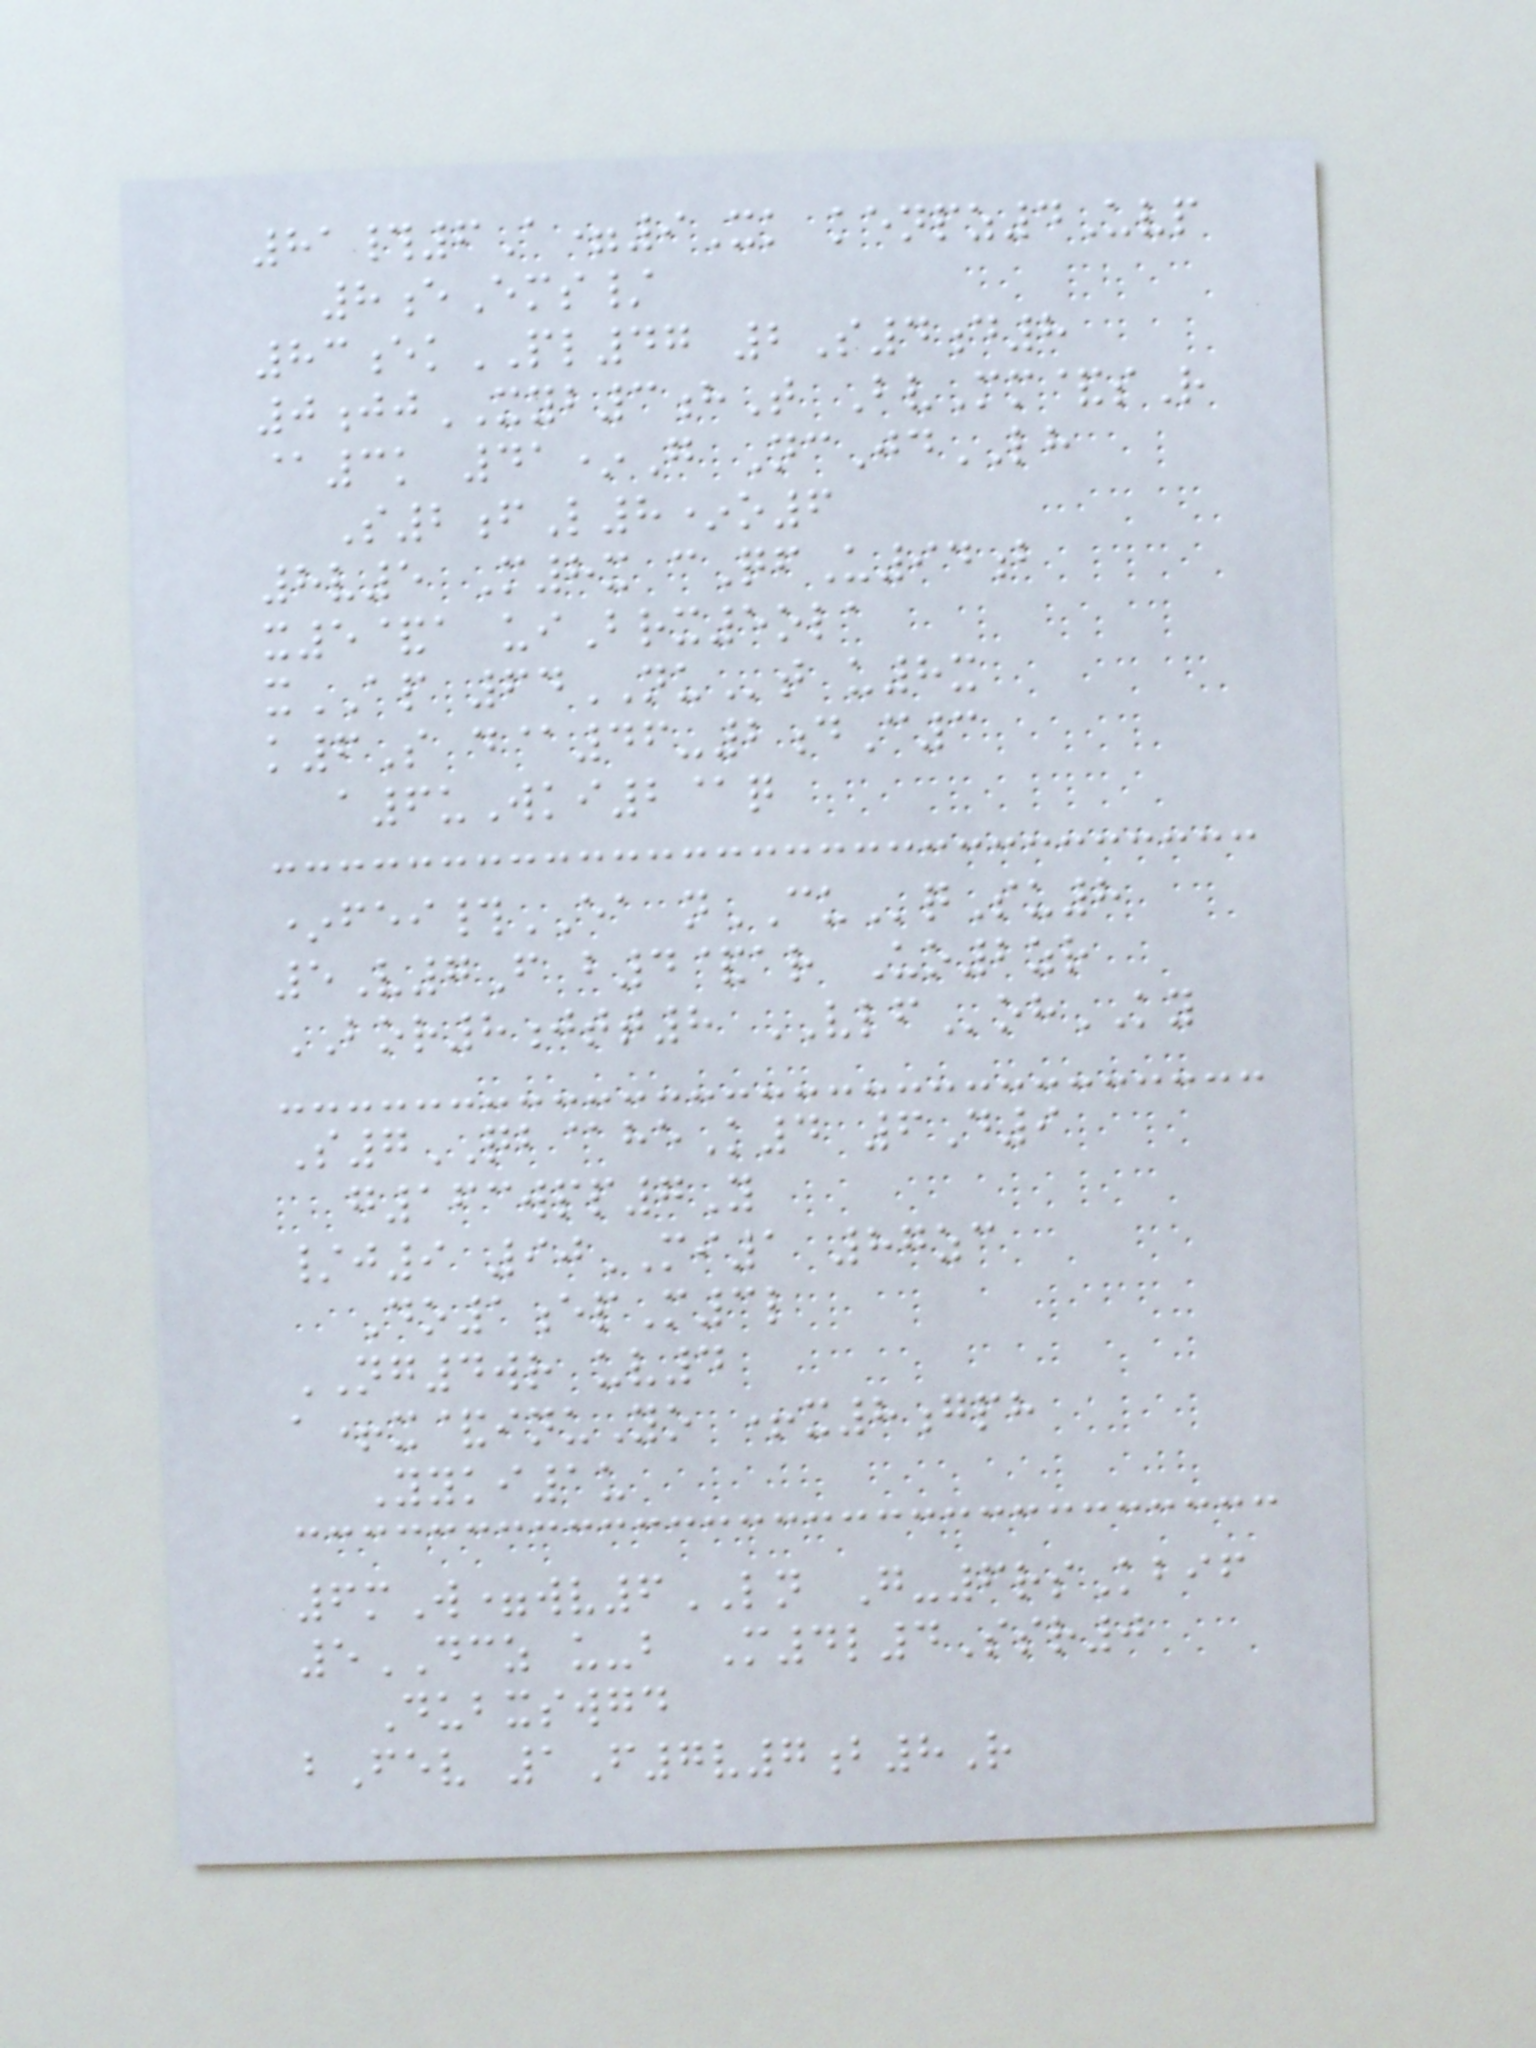81#6A=9Xk kenpz4Uvp
8eEms/
83ekPL47 2S4d8
0jjXYB3hT BvMm&sR
@3k 41*G NcJdLH
S2fL8*o6
8v5 M8x cQfU94b
x5&a uiBrx5ola
xAP 64NUt u8x
k6S d@46-2dC3
a6uWki2@q
*fei#EA nCUqSu8
5V7F b4&ar Uo2zr
BOR8jtt8 VLFohKY
S7QB@heK4 6D9
g163wpp7Y
/j9 90MI1 87zc
Do1epM3l
NG4wr uv4
a+x&inuYo +x8gph
Yyki1u
6mW=wv6LN G-6rsKbif
5DCZ u-b M4l4Ssr0
Dubxswgd
bFev 1F7v7b8R
